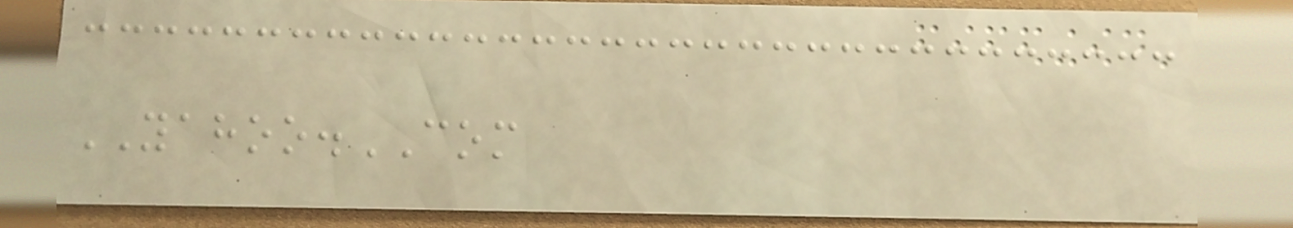YAHOO.COM
